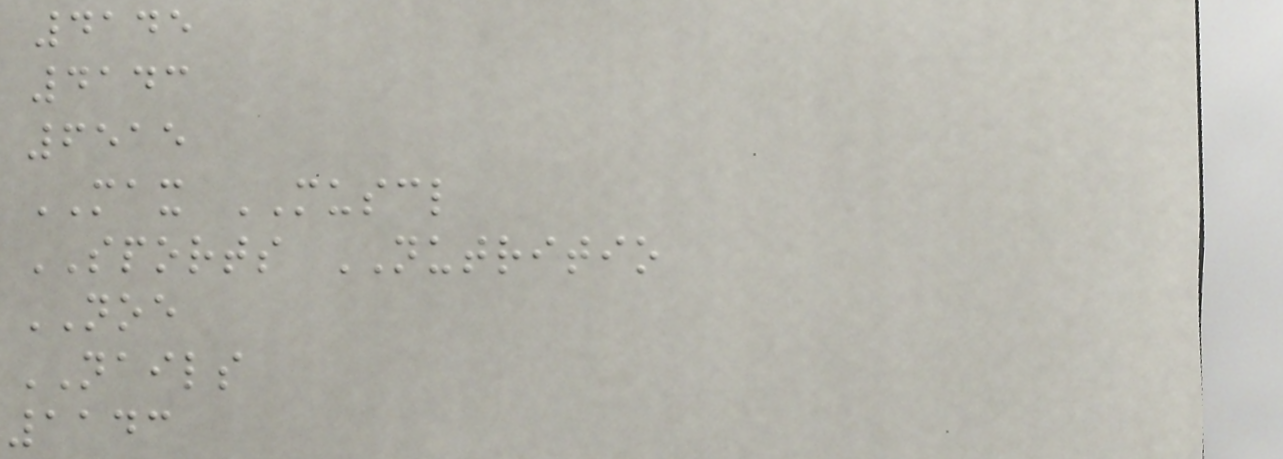4145
4143
6515
MAX MUSCL
SPORTS NUTRITIO
NOE
NAILS
1143
